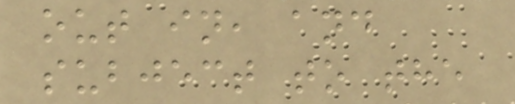out in, and
subject to the
